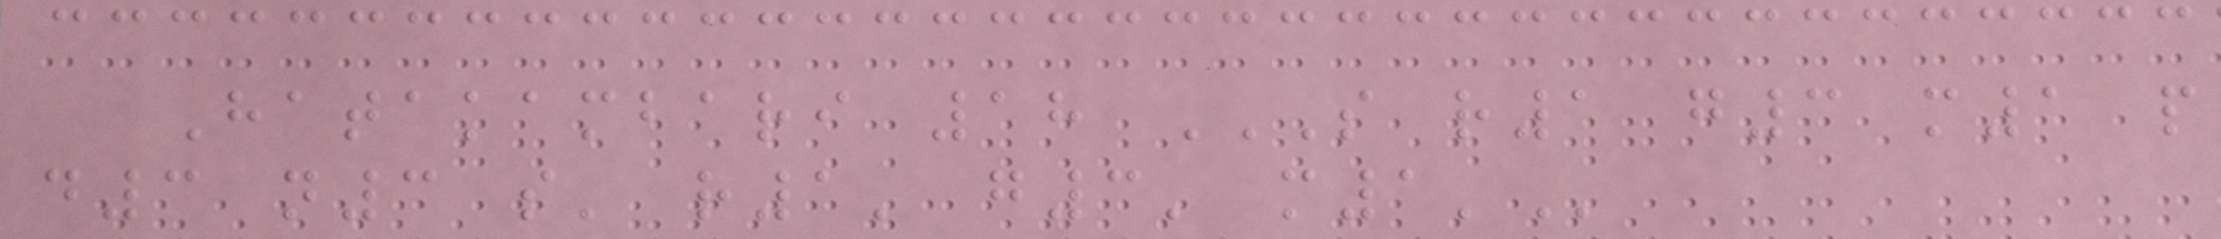Hatakambari 18 S R1 G3 M1 P
D3 N3 S' R1' G3' M1'
